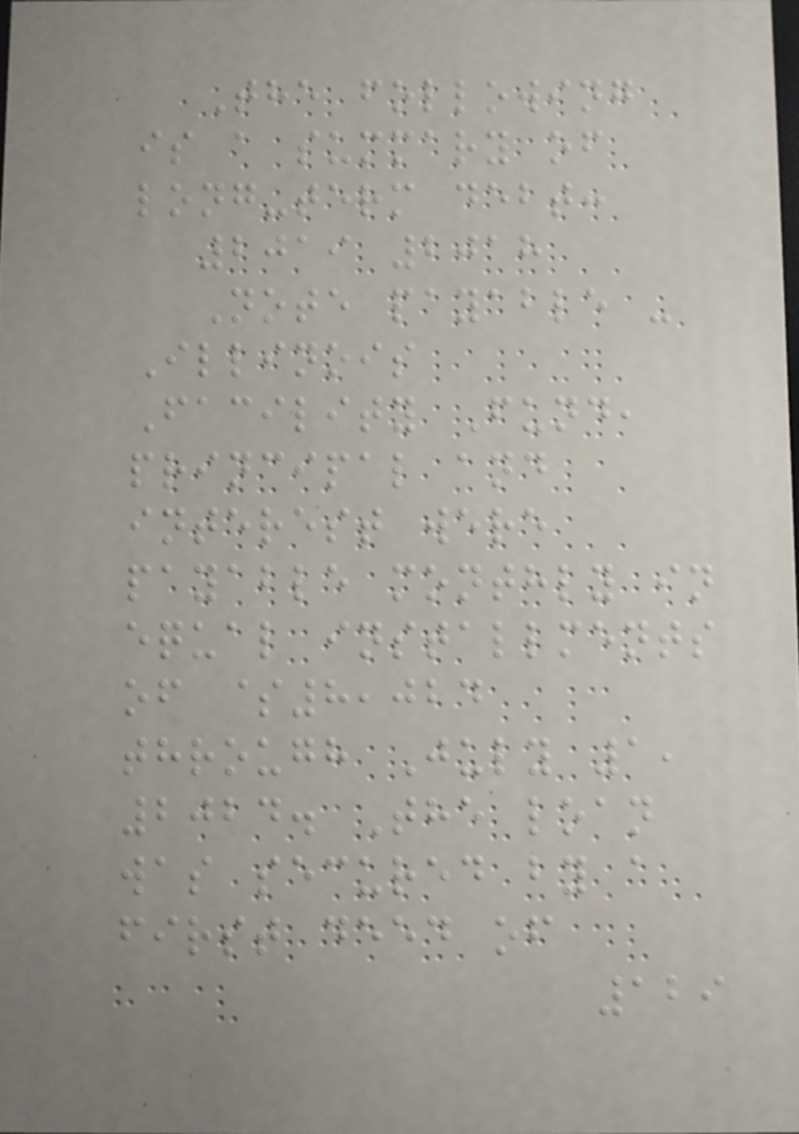The following
is a summary of
long-term debt:
2019 2018
Note payable -
Illinois
Facility Fund,
principal and
interest were
payable monthly in
equal installments
of $8,024
through July 1,
2024. The loan
was secured by a
first deed of
129
